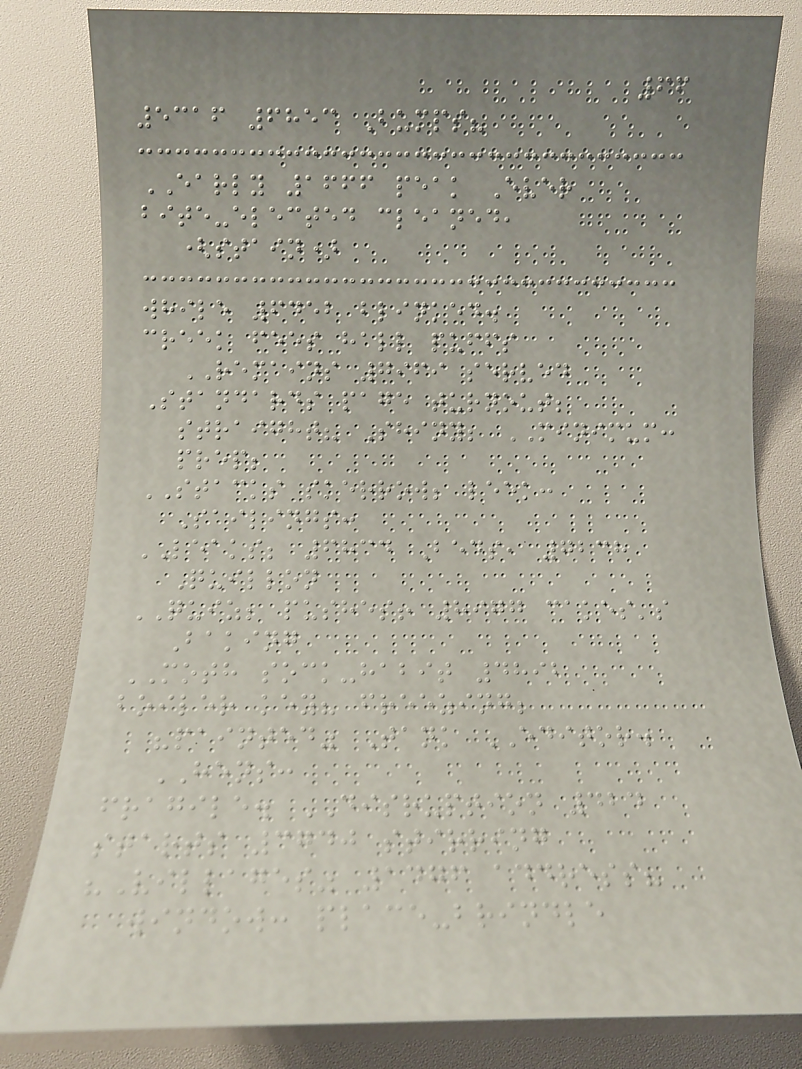66
5316 6853 Bumps?
EARLY 1666 peak Ever
bite-elected cleaned,
(stain)
while 6452 blinked.
creek fees hall puffs
REMAINS 7969 served
Standards page turnout;
straight? Shiny; MINIMUM:
prep;
STACKS skerrow; leek:
Sailings:
LEAKS; 6834 Beds, 7238
Quillon
QUIZ; pushes! 8977 cakes's
Baking
MOTH sock-habit 4892
boiler key? freezing;
"painted" Tank EDITOR.
HENS:
fragile. DISRUPTION 424
starts 3740 stirring
"Villages" 1476 address?
window: place-brindle
